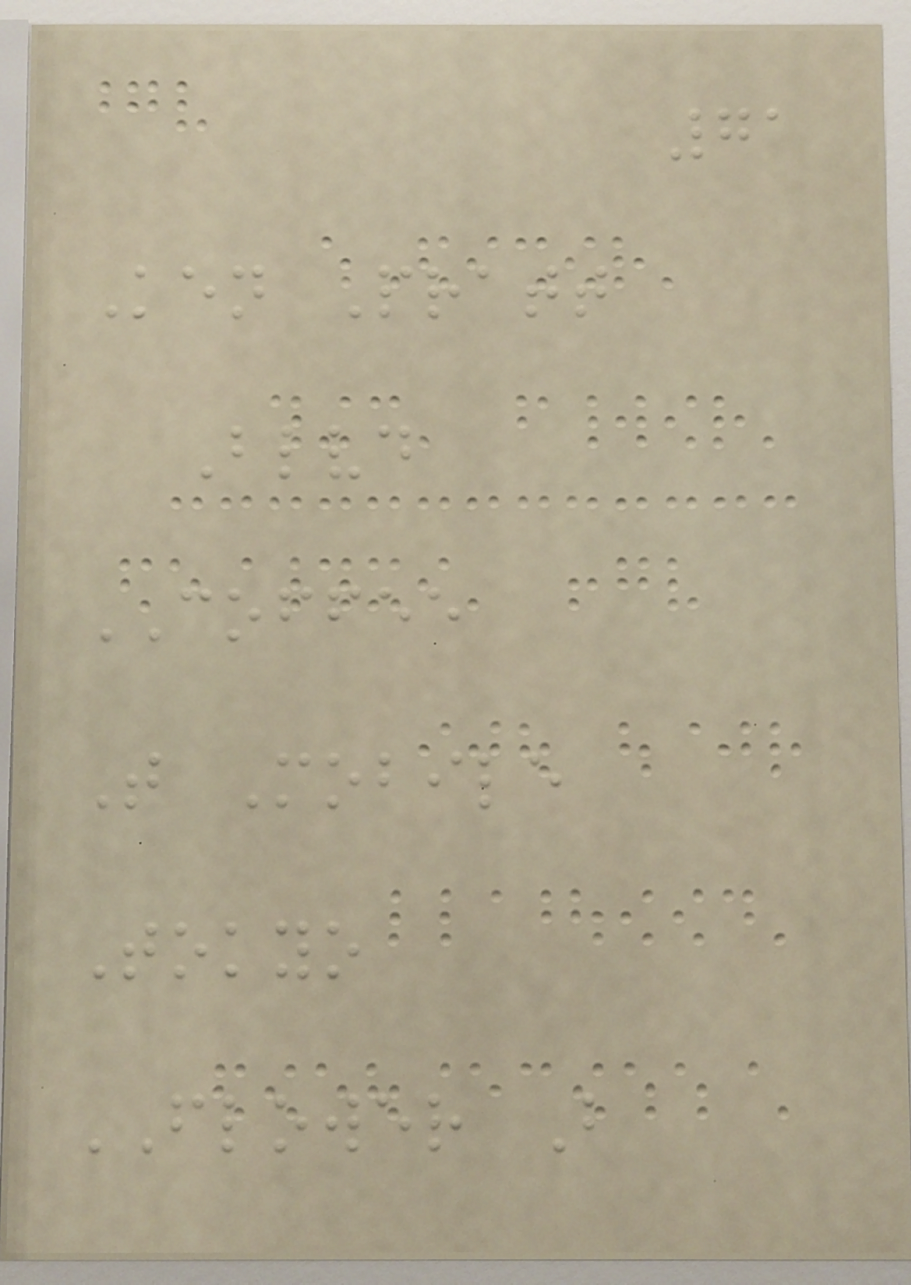71
Ken Pratt
Blvd
COFFEE
T Mobile
Tokyo
FLOWER B
